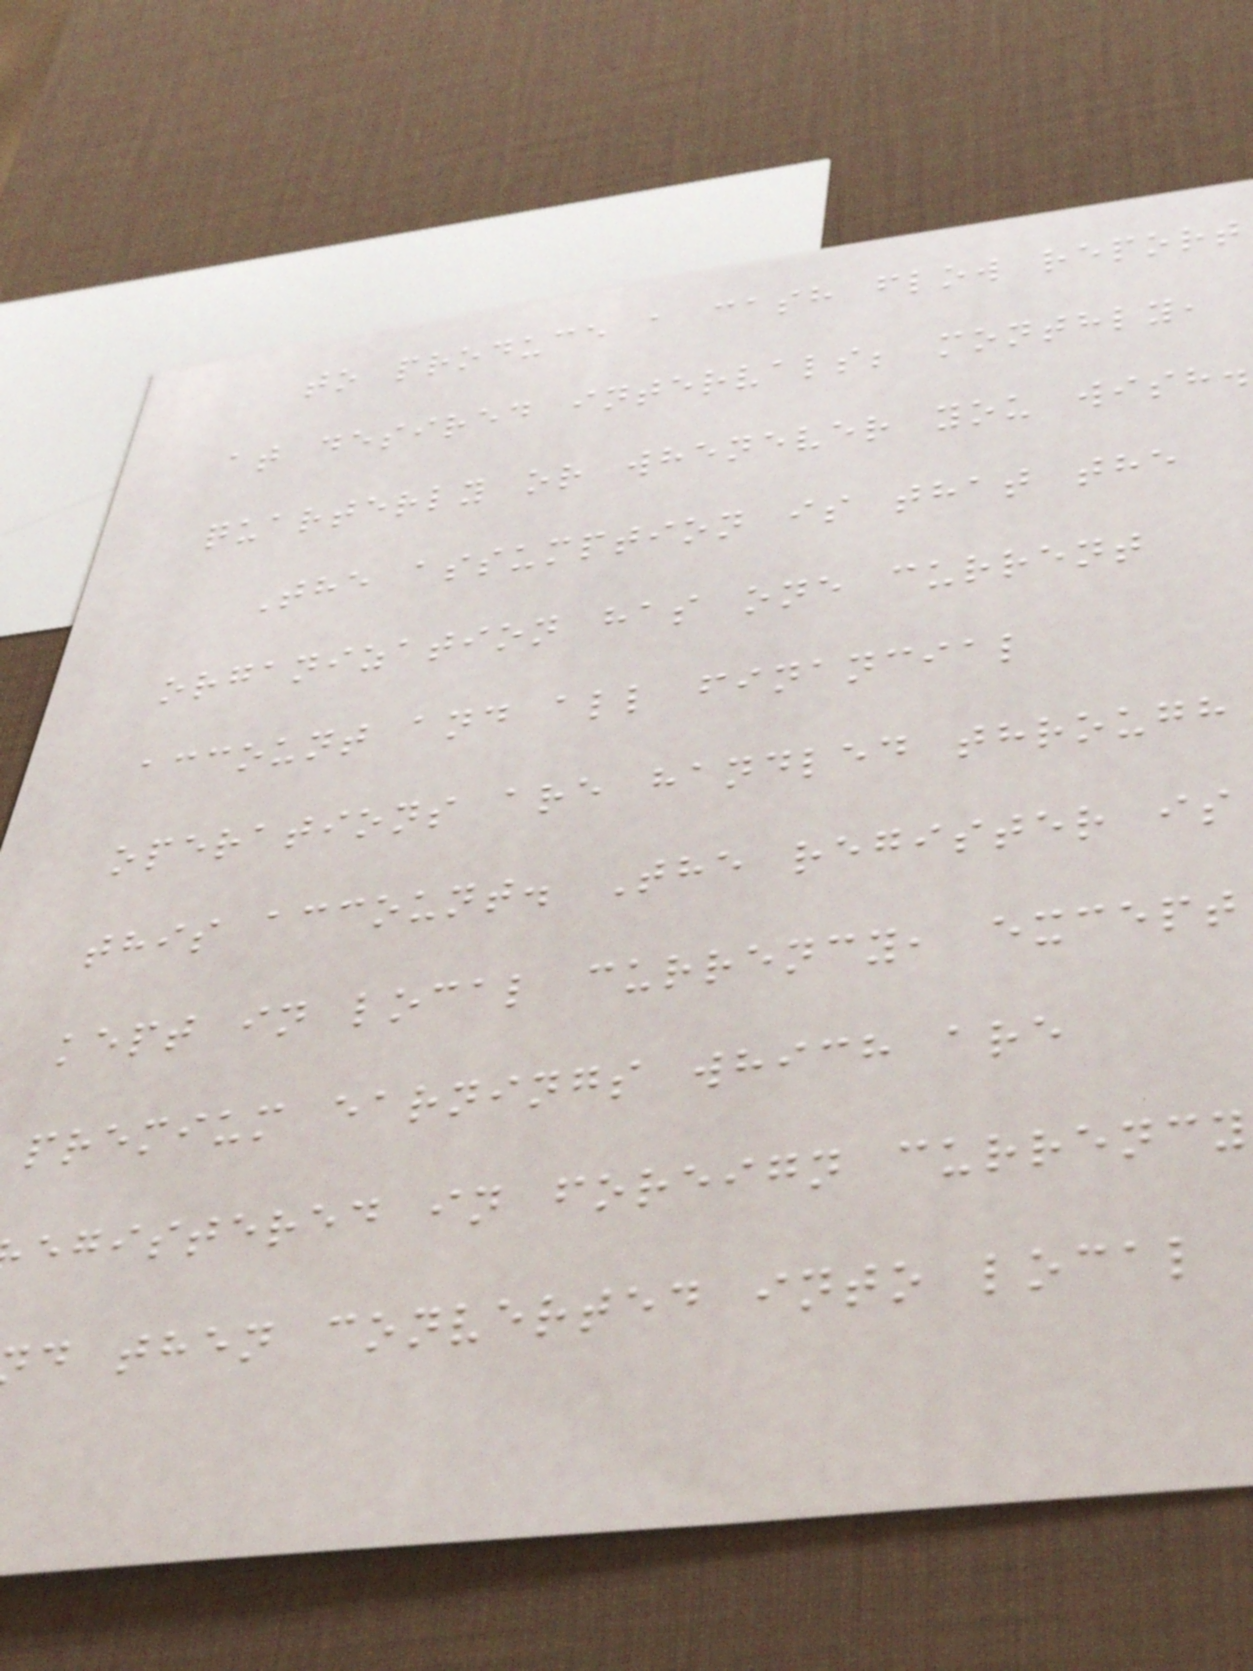to produce a cash flow report
at desired intervals; monthly,
quarterly or whenever you wish.
The assumption is that the
organization has one current
account and all financial
operations are handled through
this account. The register is
kept in local currency, except
premium earnings which are
egistered in foreign currency
d then converted into local
